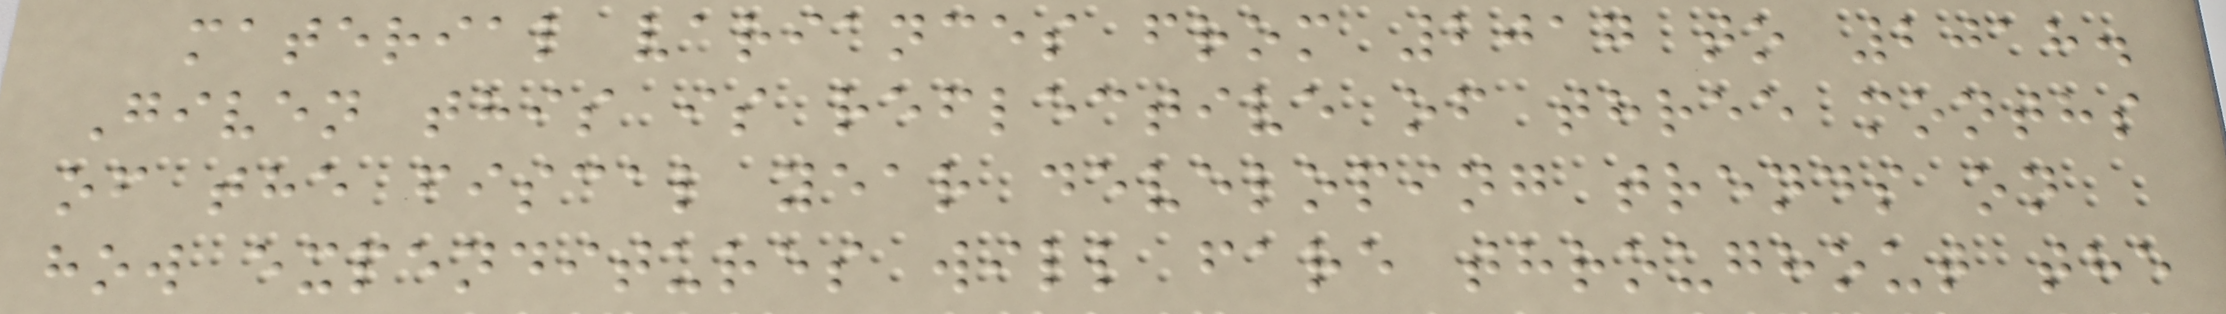material variances from 2017 to 2018.
Given this is reflective of three months
of the fiscal year developing trends on
how expenditures will fare throughout the
